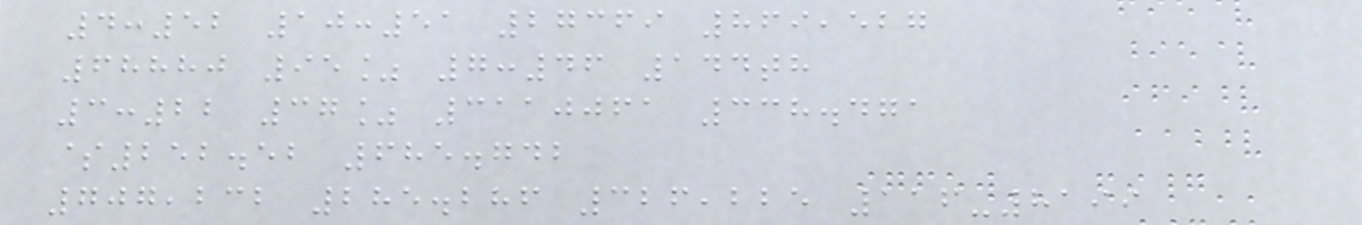4:52 10:51 27369 869,527
68880 95% 7:46 144th
3:22 37% 3110061 338.471
$252.52 685.742
707,232 285.286 326,225 116-8199
